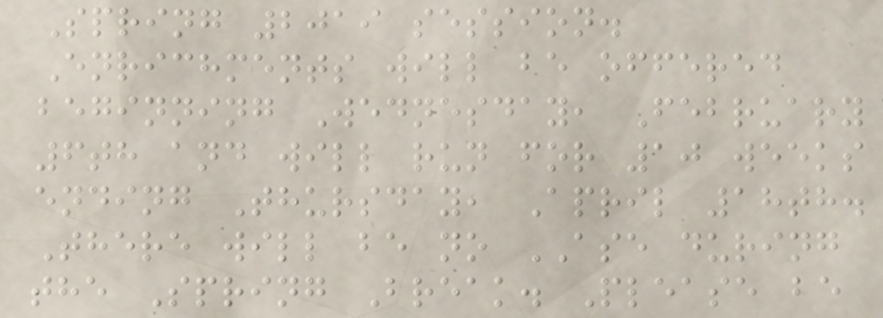Spring 2019 session.
Enrichments will be offered
beginning Wednesday, February
6th and will run for 10 weeks
ending Thursday, April 18th.
There will be no ASE during
the Spring Break. Please be
